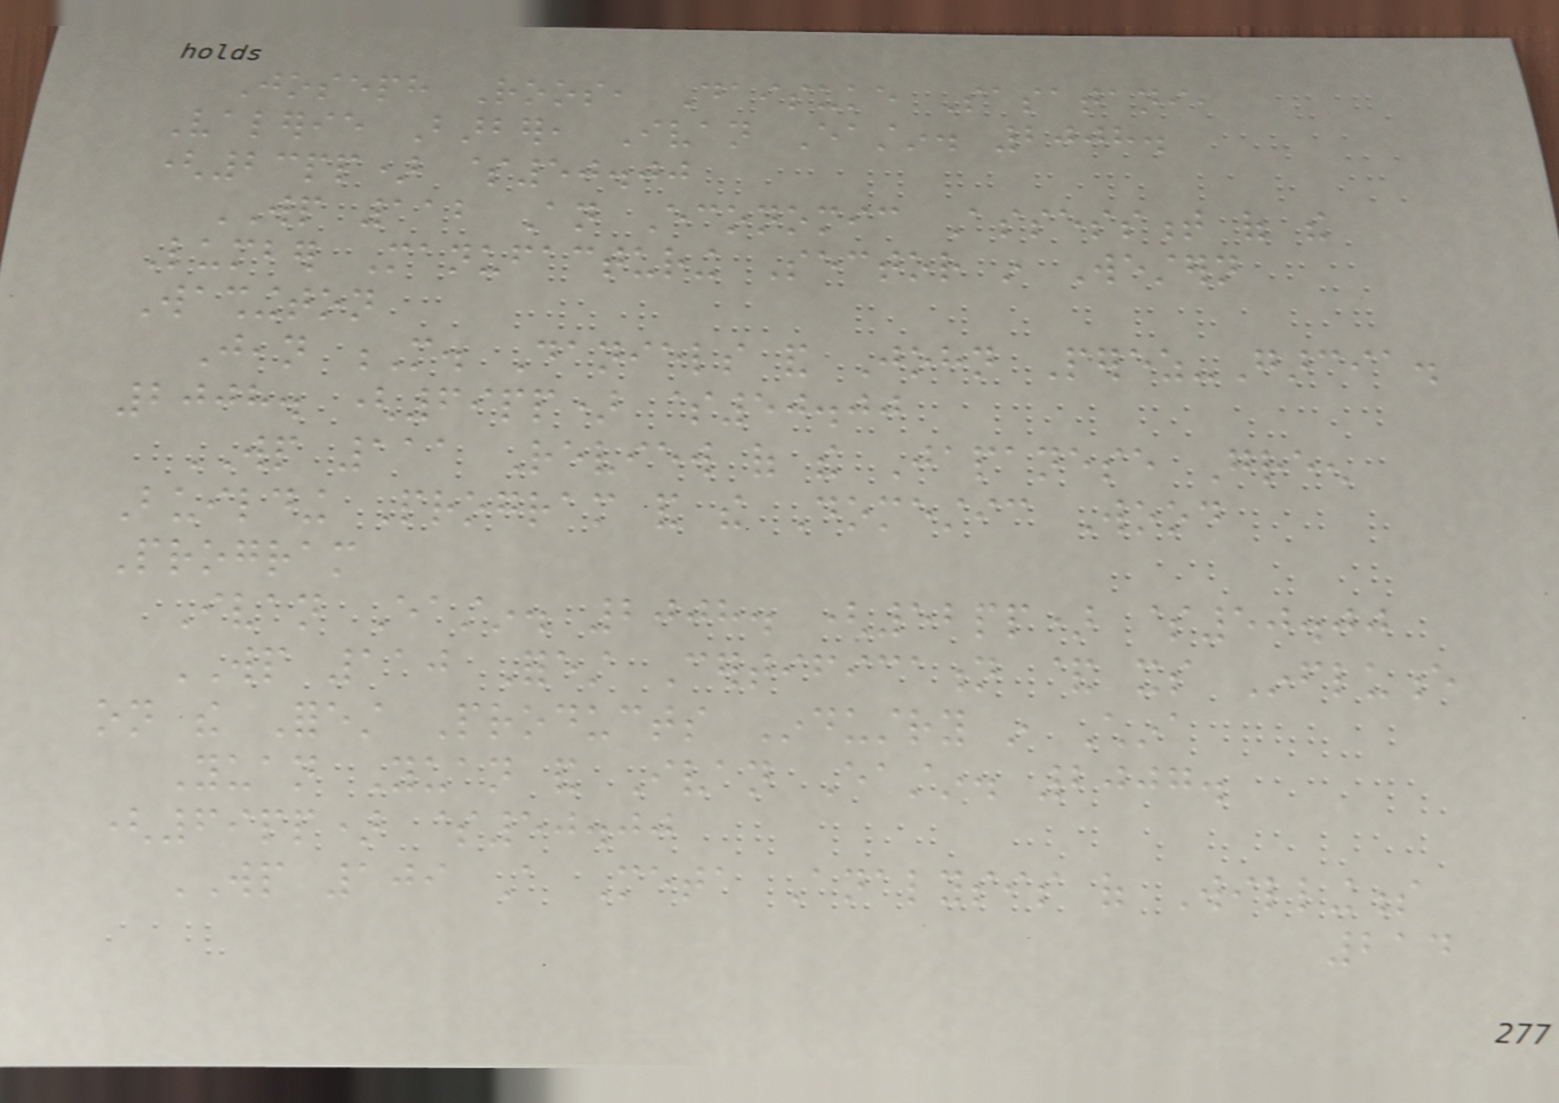Joseph Roos, Daisuke Sasatani,
Valerie Barber, Ivan Eastin. 2008.
(23pp) $50.00
WP 112 An Economic Assessment of the
Lumber Manufacturing Sector in Western
Washington
Jean M. Daniels and John Perez-Garcia.
2008. (69pp) $50.00
WP 111 Review of the Japanese Green
Building Program and the Domestic Wood
Program
Ivan Eastin. 2008. (52pp) $50.00
WP 110 Forest Certification & its Influence
on the Forest Products Industry in China
Yuan Yuan and Ivan Eastin. 2007.
(69pp) $50.00
WP 109 A Meta Analysis of Willingness
214
